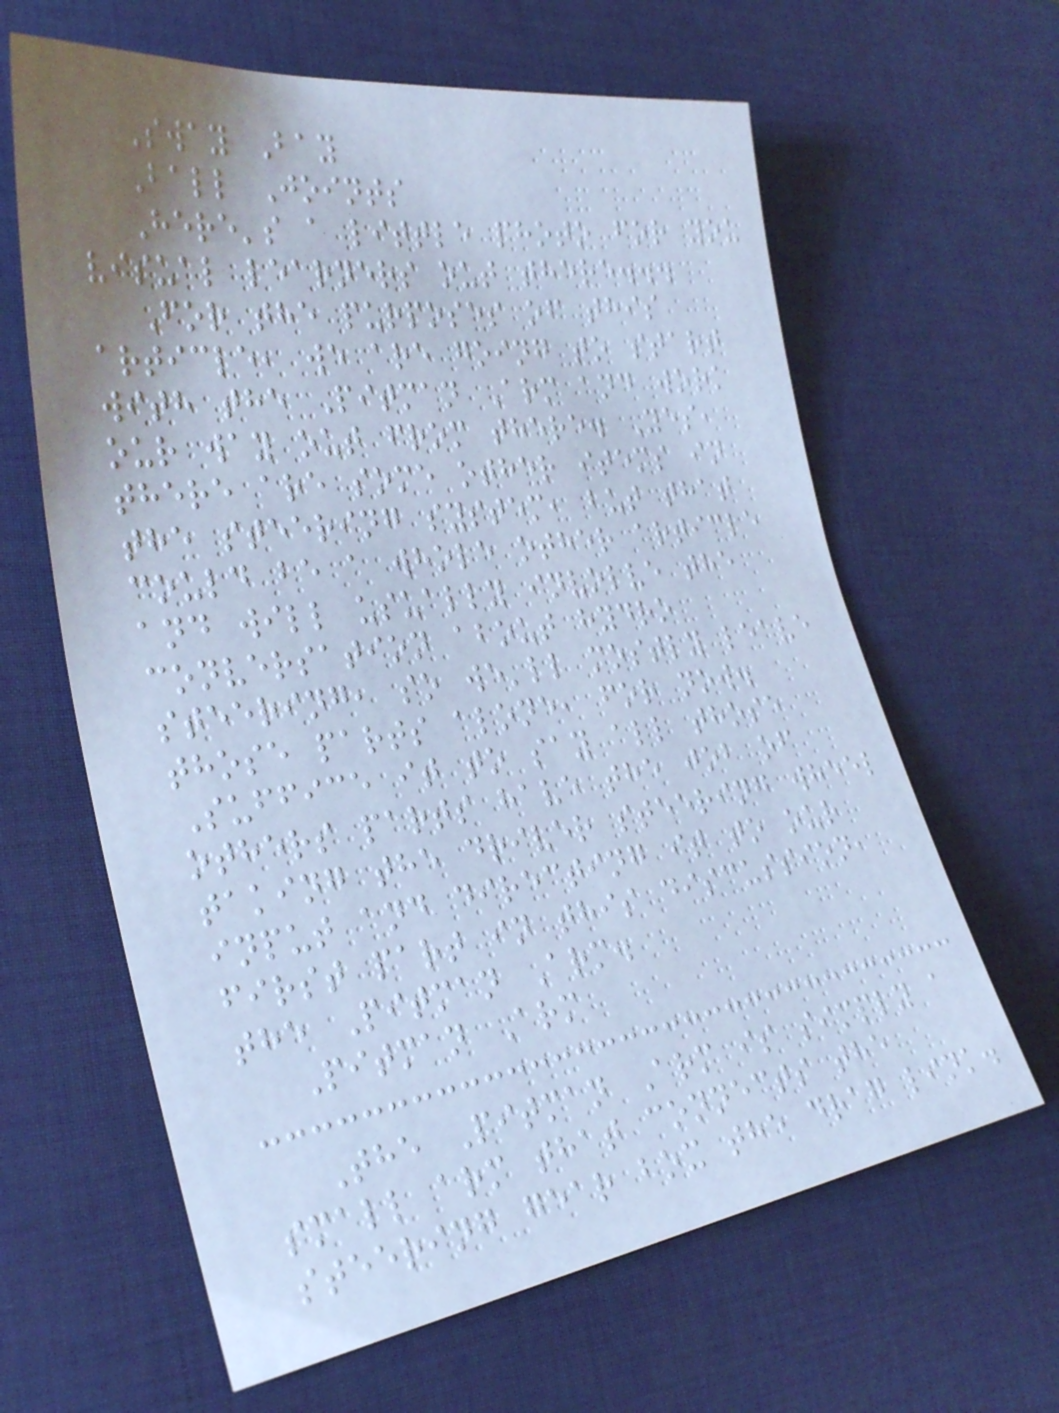Sway Bay
Ball Joints
Here's a little photo for you
visual learners out there...
For the purposes of this
article, we are going to start
with the Pitman Arm and work
our way out from there. Yes,
there are some other items in
the steering system, but that
could be a whole other article
and will usually involve the
conversation about hydro
steering, so we'll mostly leave
those parts alone, for now.
Suffice it to say all those
others parts have the job of
taking the driver steering wheel
input and directing it to our
first part in this discussion,
the Pitman Arm.
Pitman Arm
The Pitman Arm is simply a
small arm that connects the
steering gear box the drag link.
